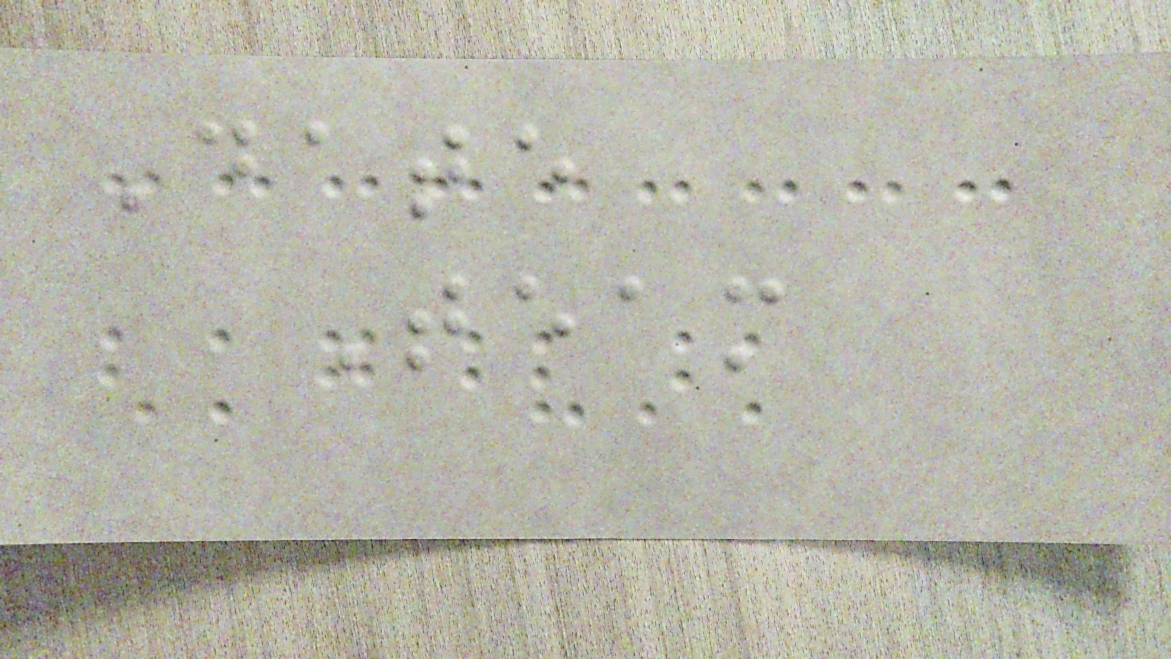Date
Team
